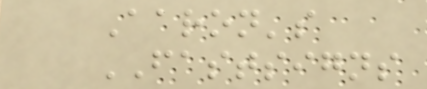Aaron's
FASTSIGNS
